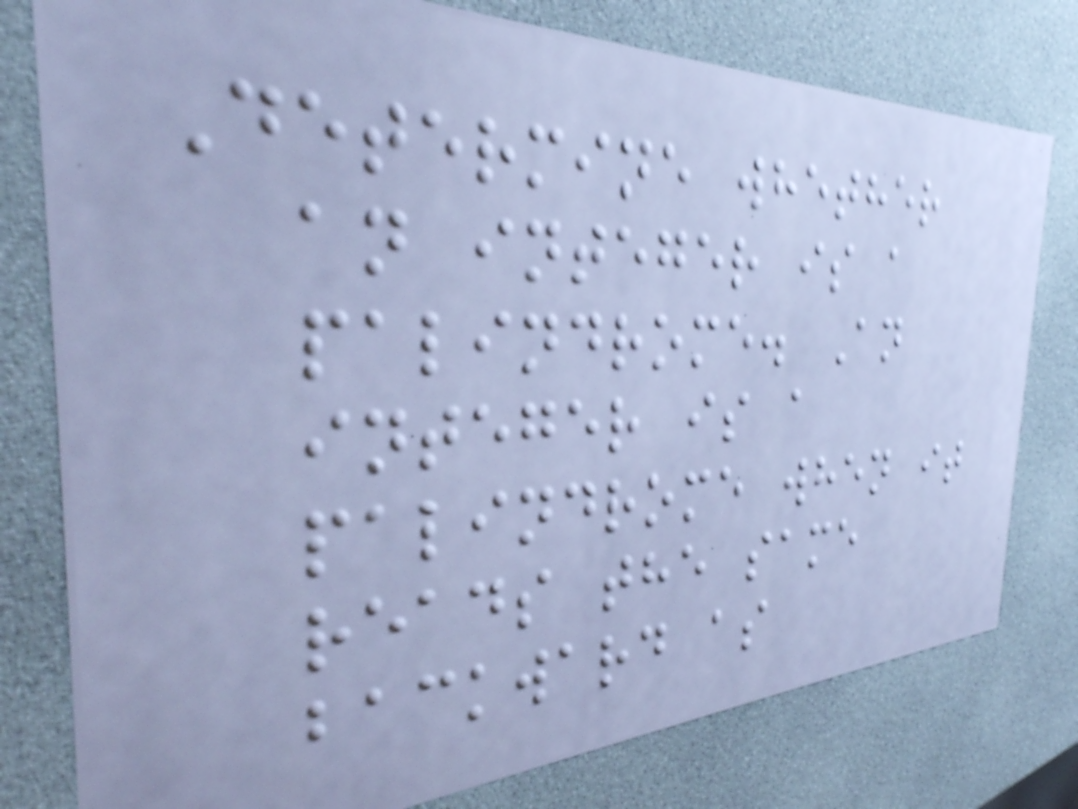Determine whether
an integer is a
palindrome. An
integer is a
palindrome when it
reads the same
backward as
